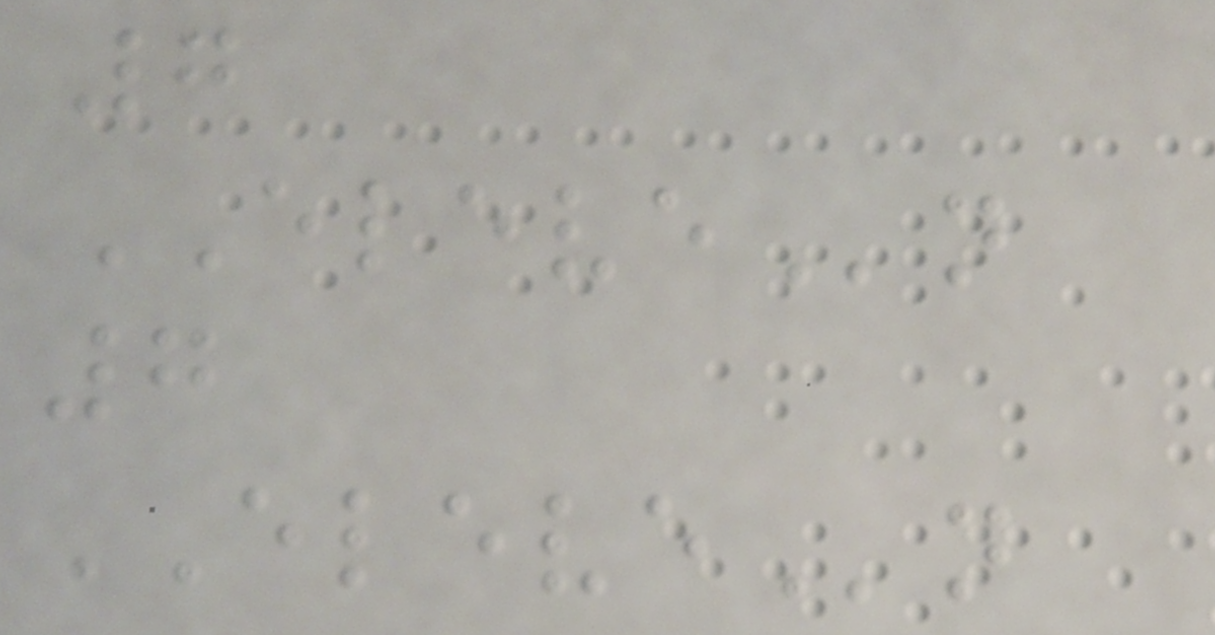7
ELEVEn
7
ELEVEn
